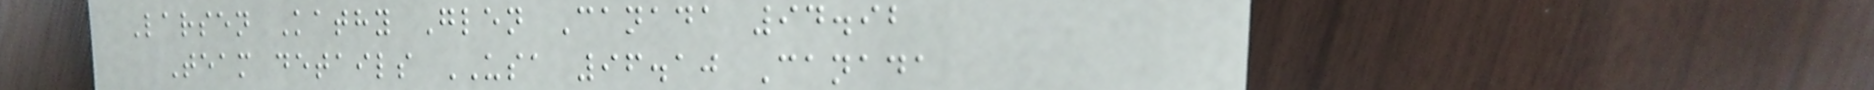Larsen Kathy Glen Canada 94.92
Team details USA 96.10 Canada
